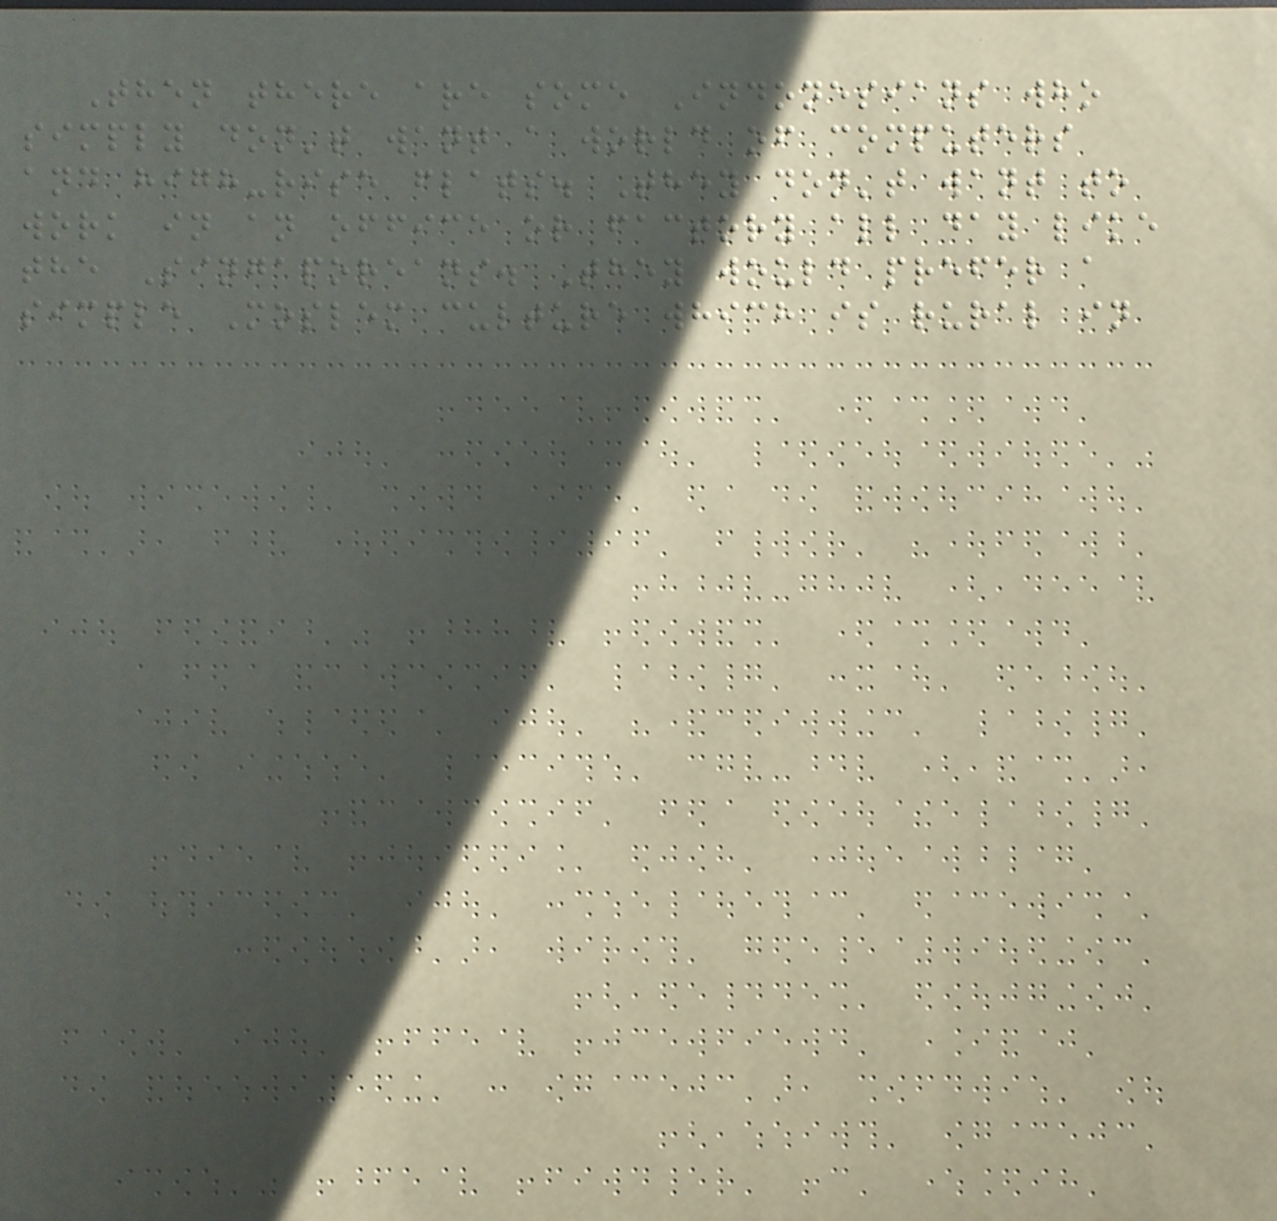Then there are some Indonesians who
simply don't want a world of computers
and high-rise flats. They don't want to
work in an office or factory all day like
the Singaporeans. They would prefer a
simple Moslem culture which is rural in
